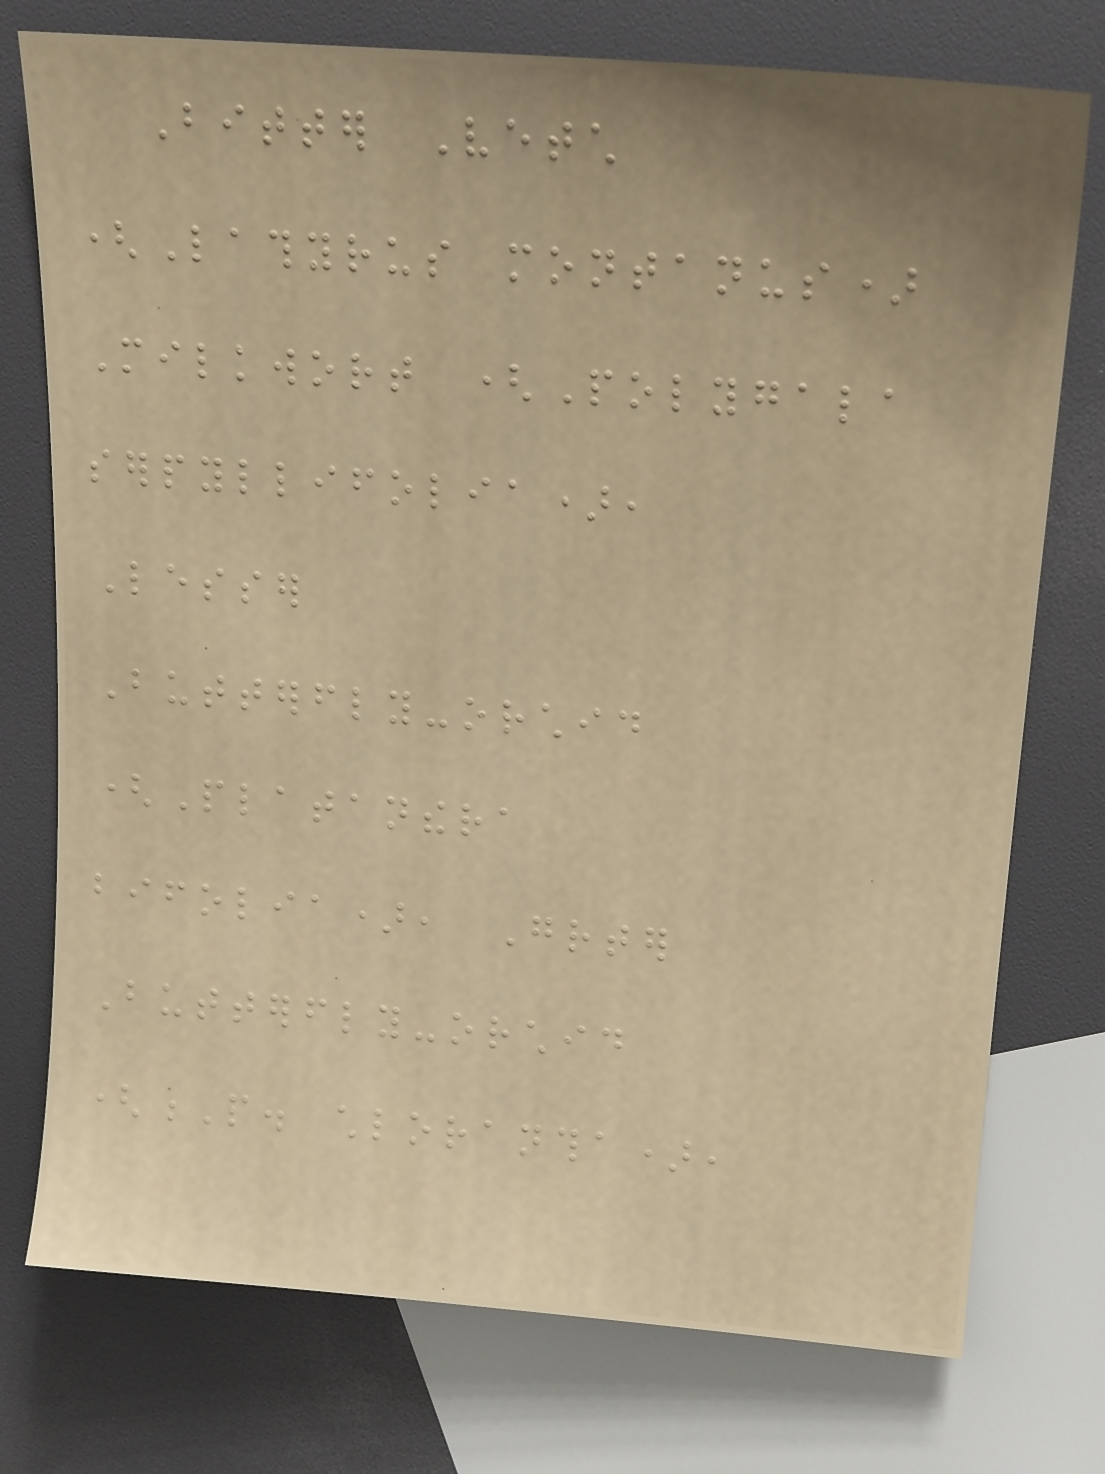Bitter Vetch
(Lathyrus montanus)
Milkwort (Polygala
serpyllifolia),
Lesser
Butterfly-orchid
(Platanthera
bifolia), Greater
Butterfly-orchid
(P. chlorantha),
